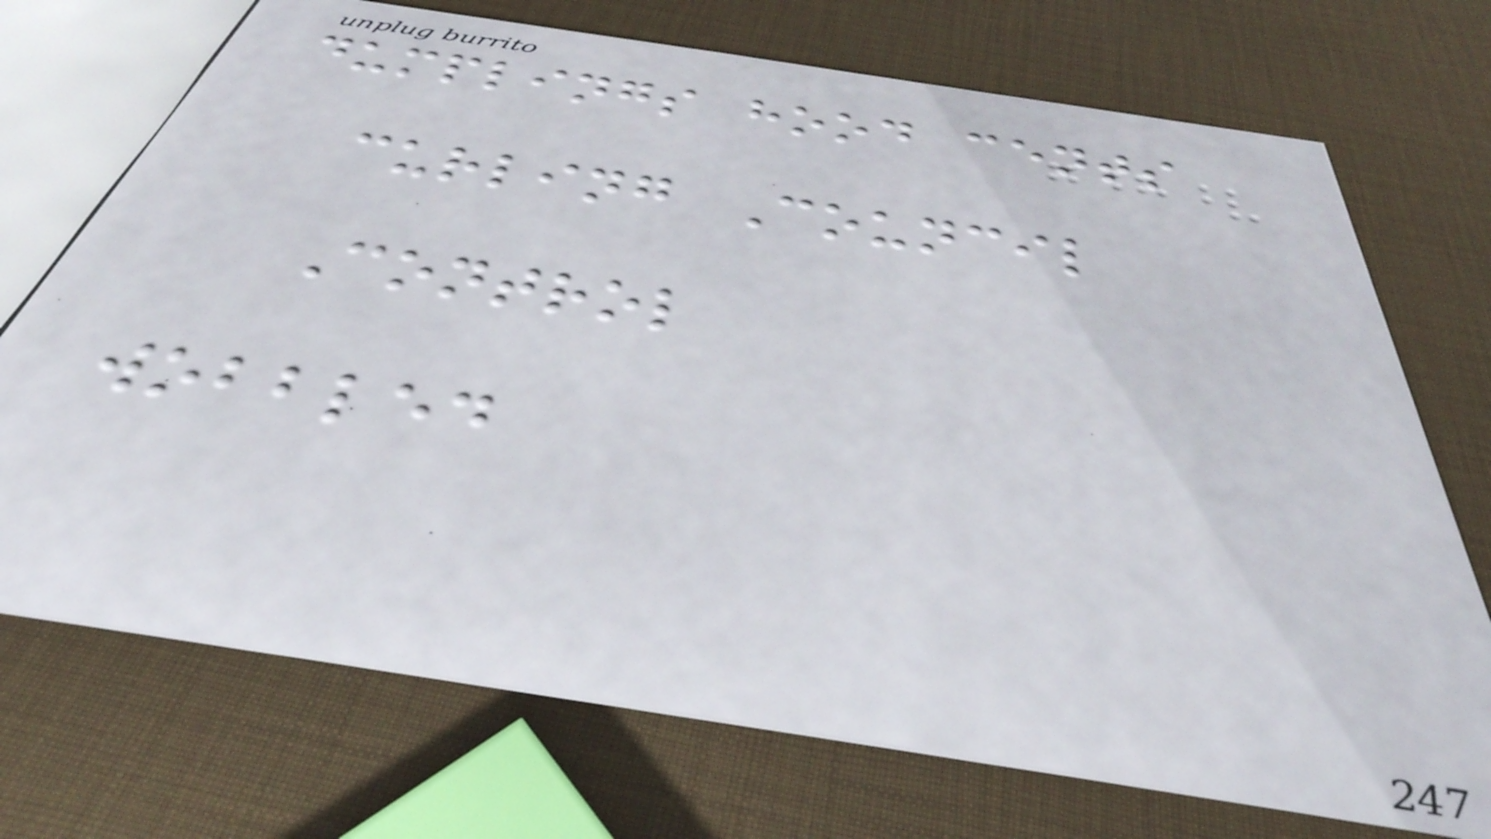dumplings hood cents
curling Council
Control
wobbled
